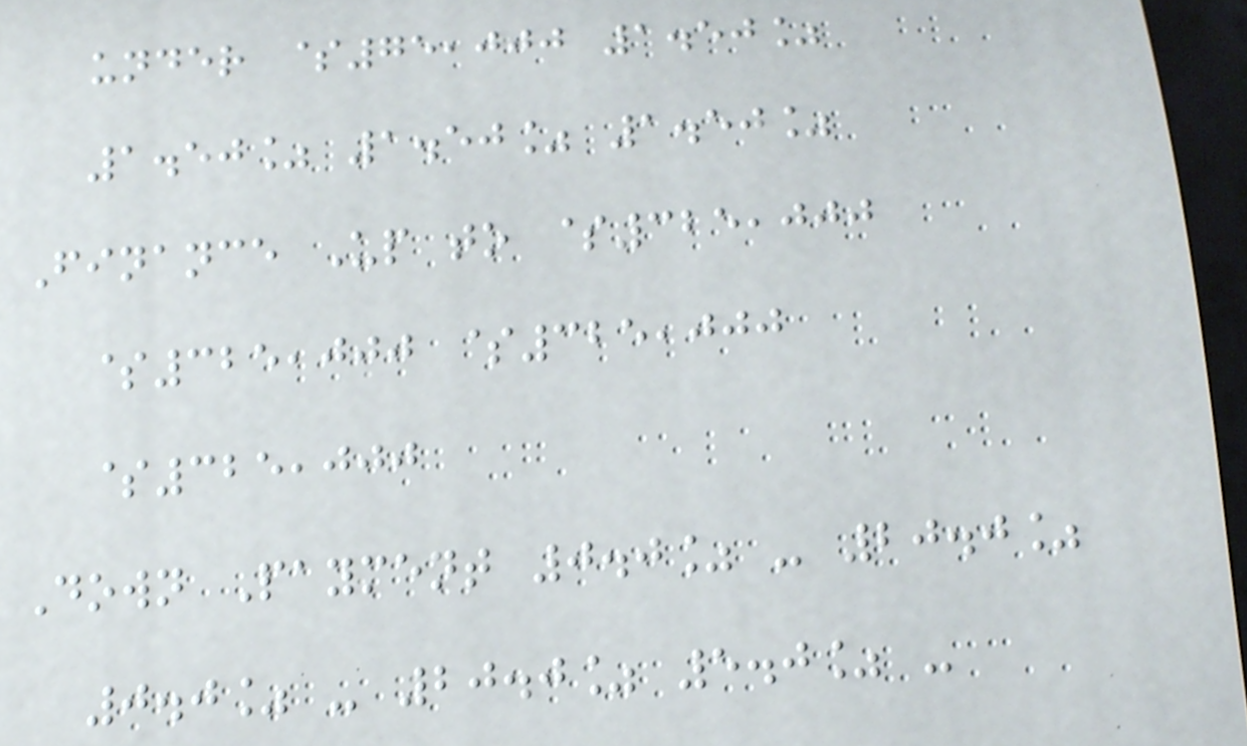under $75,000 1.50%
1.50% 1.50% 1.50%
Finance Up to $325,000
$325,000 $325,000
$325,000
Down Payment 0.0% - 20.0%
0.0% - 20.0% 5.0% -
